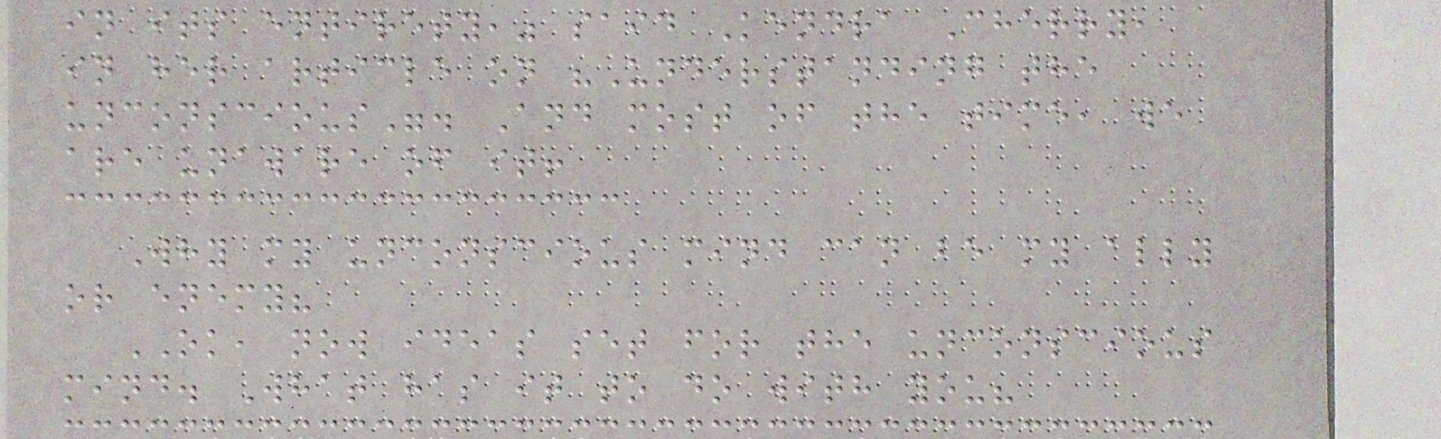in its entirety," said Kendra Cherry,
in her article on "Understanding the
unconscious". And most of the time, we
are unaware of it!
Why my unconscious mind can be my ally
or enemy?
OK, now ideas set for the unconscious
mind. What has it to do with you?
